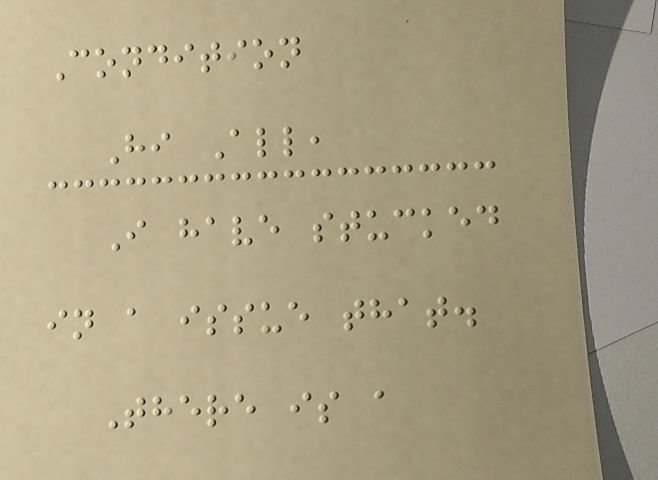Condition
Hi All,
I have stucked
in a issue that.
There is a
